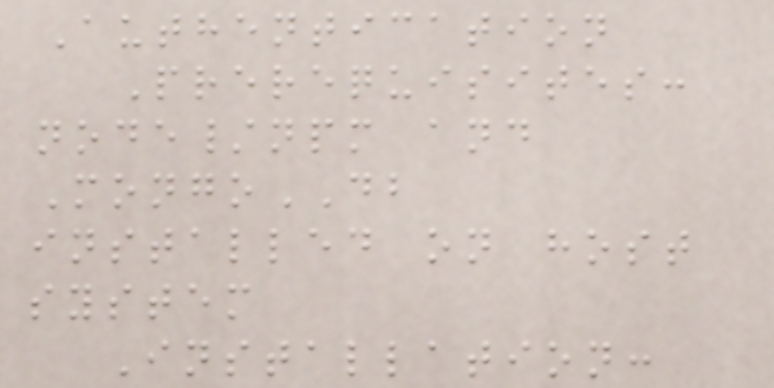Authentication
Prerequisites:
node/npm and
MongoDB
installed on host
system
Installation:
